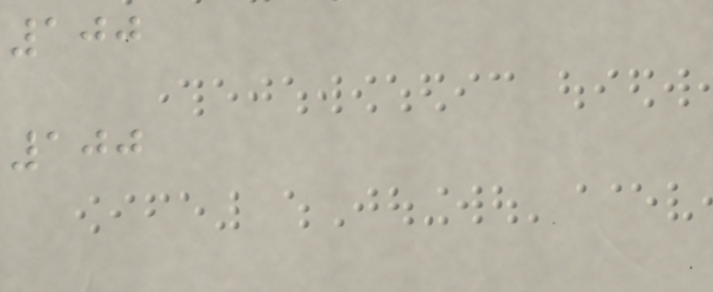100
100
